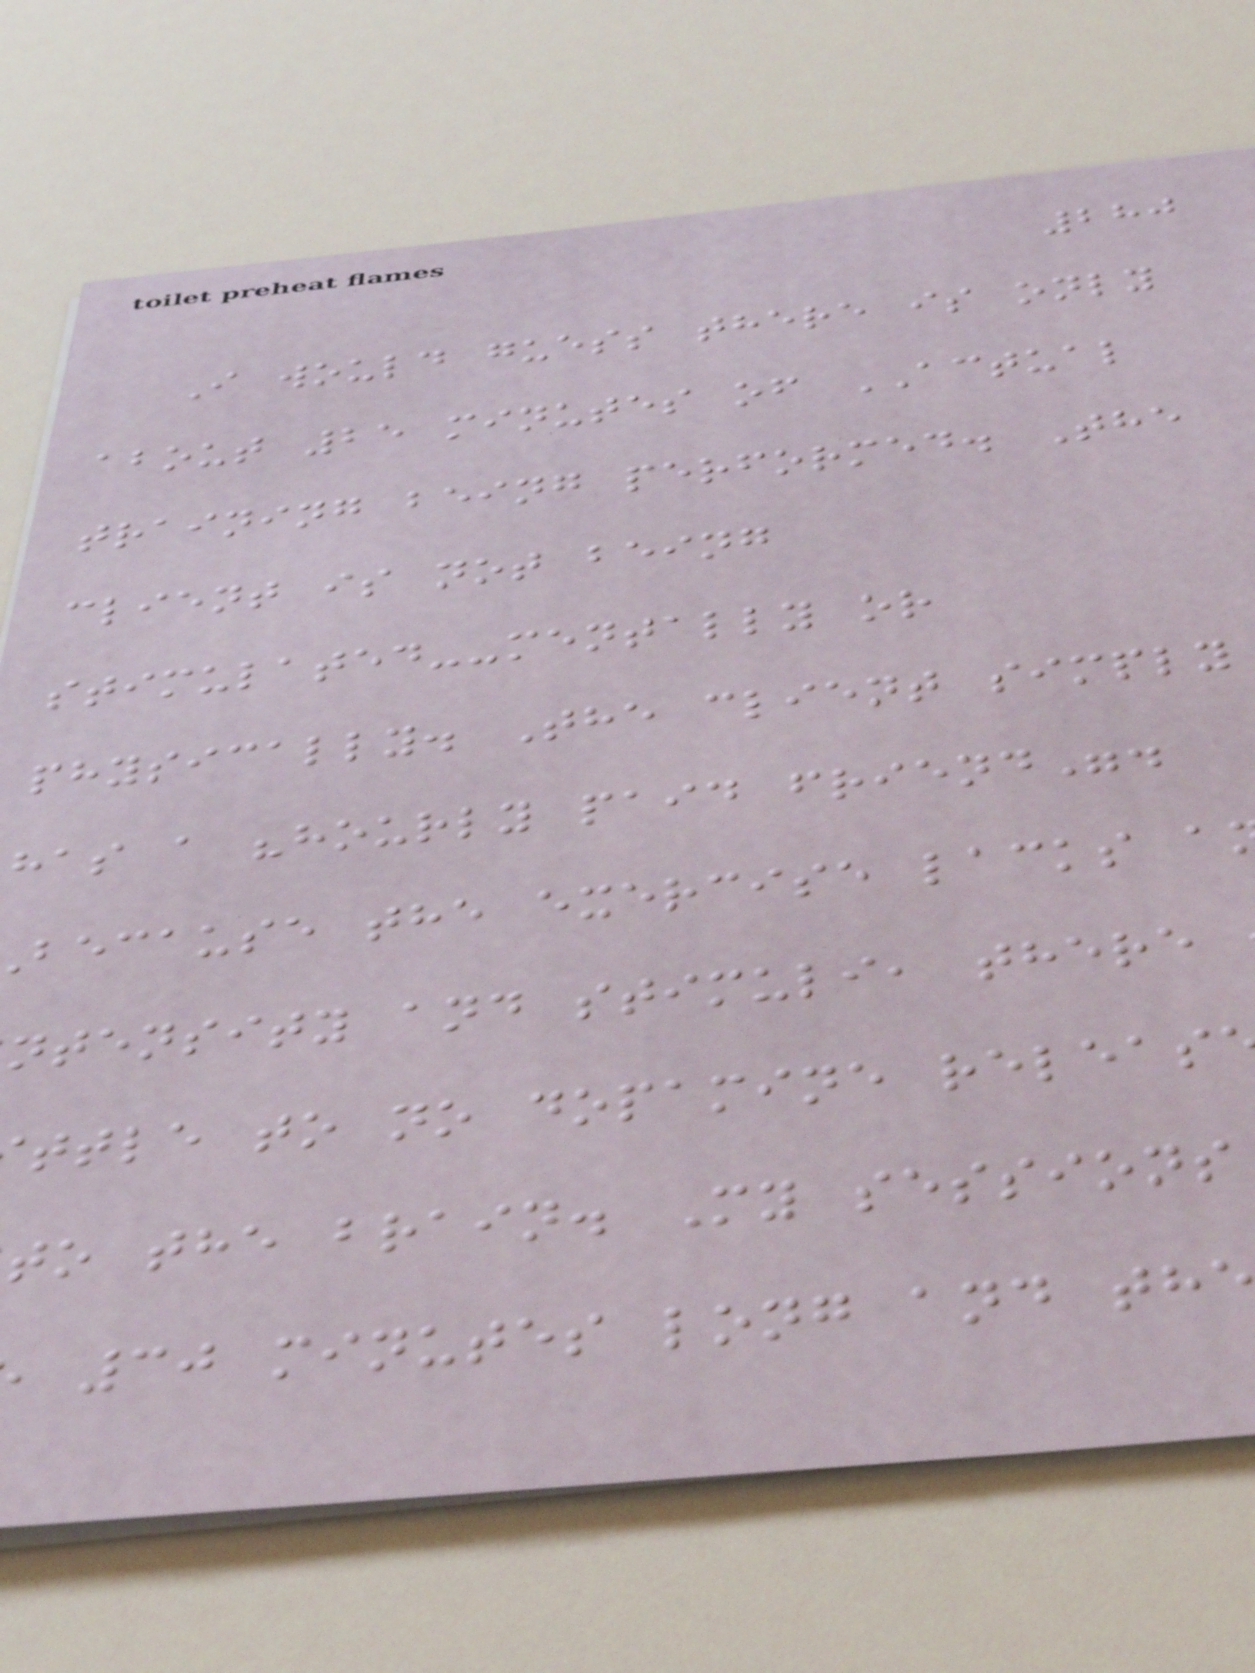280
I would guess there is only
about 25 minutes of ACTUAL
training being performed. The
client is not being
stimulated--mentally or
physically. The client simply
has a "hourly paid friend".
because the exercise lacks a
ntensity and stimuli, there
ttle to no dopamine releas
to the brain. My sessions
30 minutes long and th
